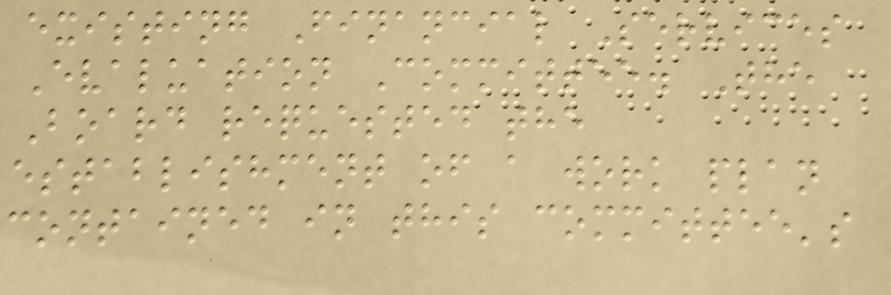existing Financial Services
Evaluation Committee. The
Board requested the
establishment of a work plan
contained in this committee's
